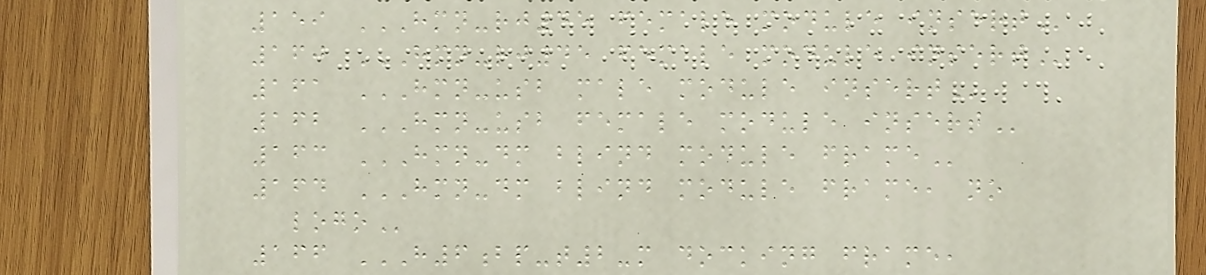159 HMN-RJ45 FEMALE MODULE INSERT
160 HMN-RJ45 FEMALE MODULE INSERT
161 HMN-USB MALE MODULE INSERT
162 HMN-USB FEMALE MODULE INSERT
163 HMN-DM BLIND MODULE FRAME
164 HMN-DM BLIND MODULE FRAME, NO
LOGO
166 H6BP-T2-M DOCKING FRAME,
